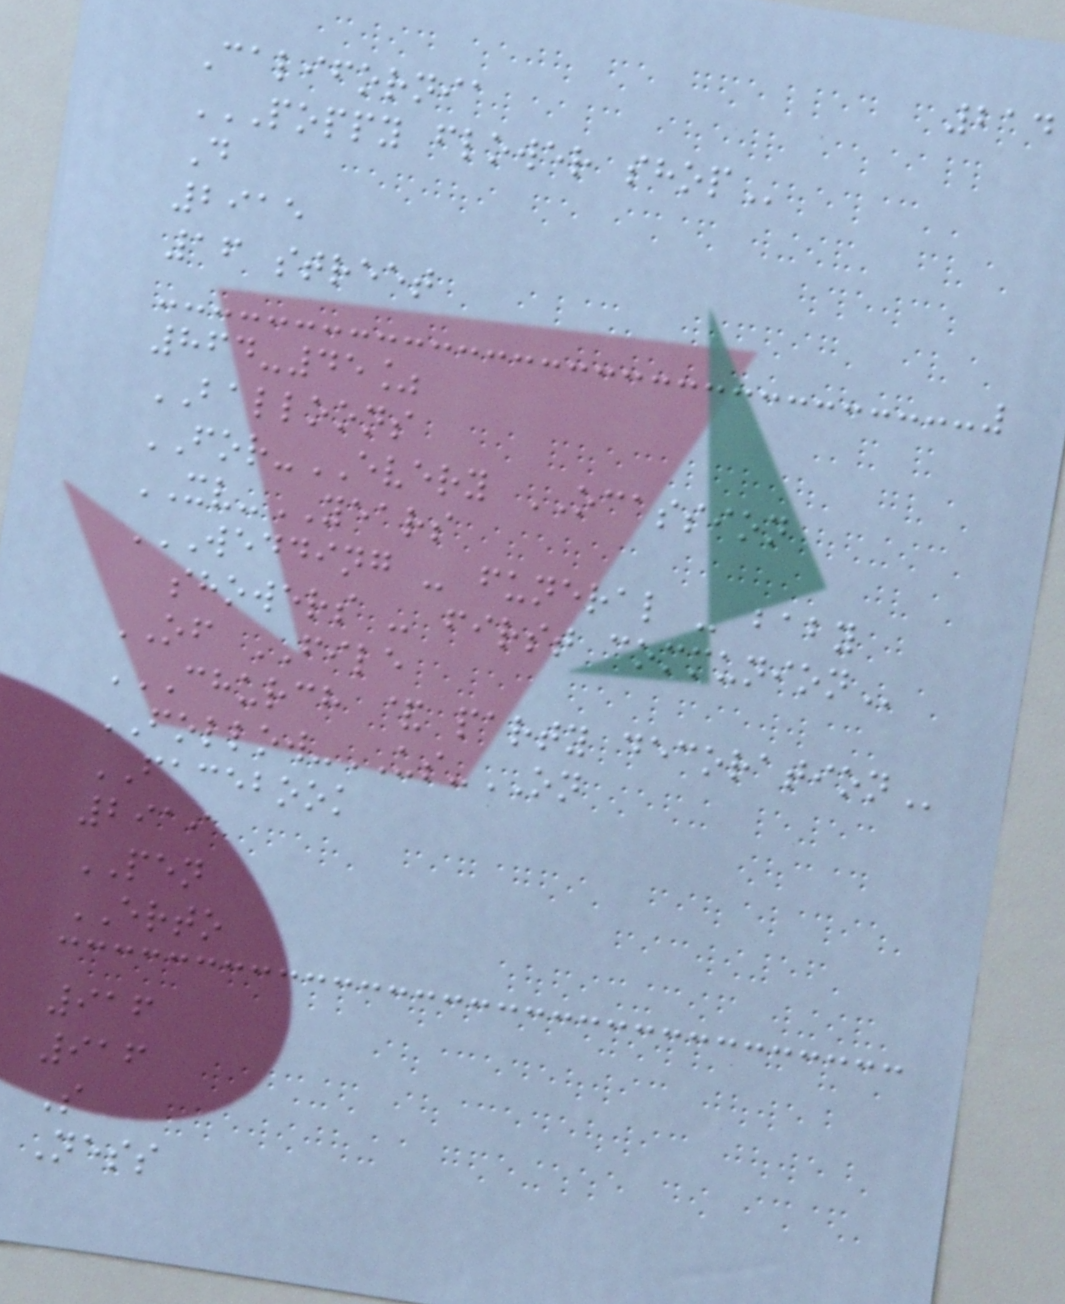214
California
POPPY FLOWER SHOP
D
2915
16 street
864-45%
BALLOONS
FOR-EVERY OCASSION
XV-YEARS
WEDDING - FUNERAL - BABY
SHOWERS - FIRST COMMUNION
OF FILE
CHURCH & PARTY DECORATION
FOLLOW-US-ON
FACEBOOK
2919
PEN
ERTO
916
916
S
Ness
